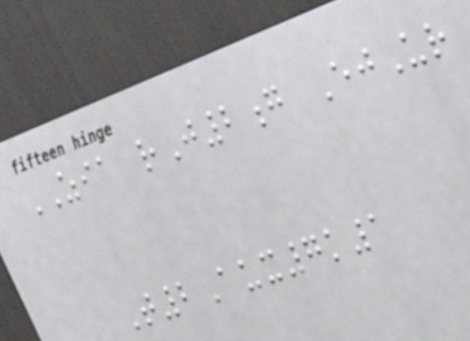ZIA rJ2g EjUr
T2Aux7k1
